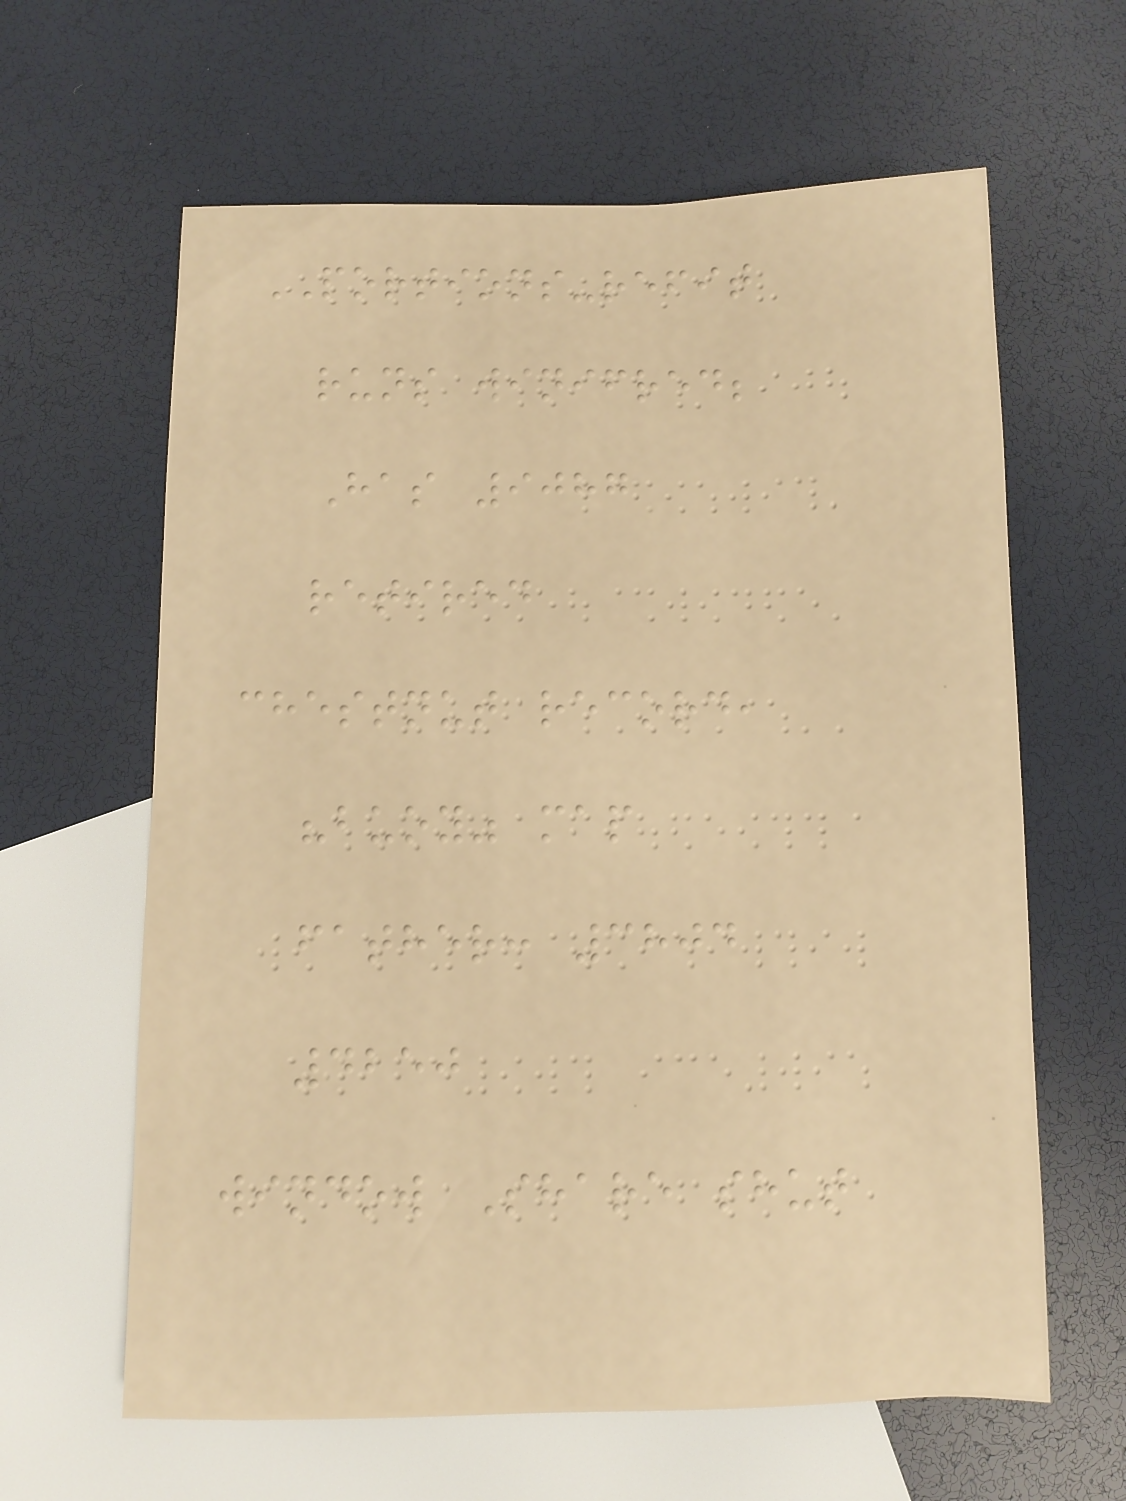PORTIONS-refit
runs winifred;
Has 9087
retired
chestnut record,
"buoy" map
father: 3804
4250
window Share shut
